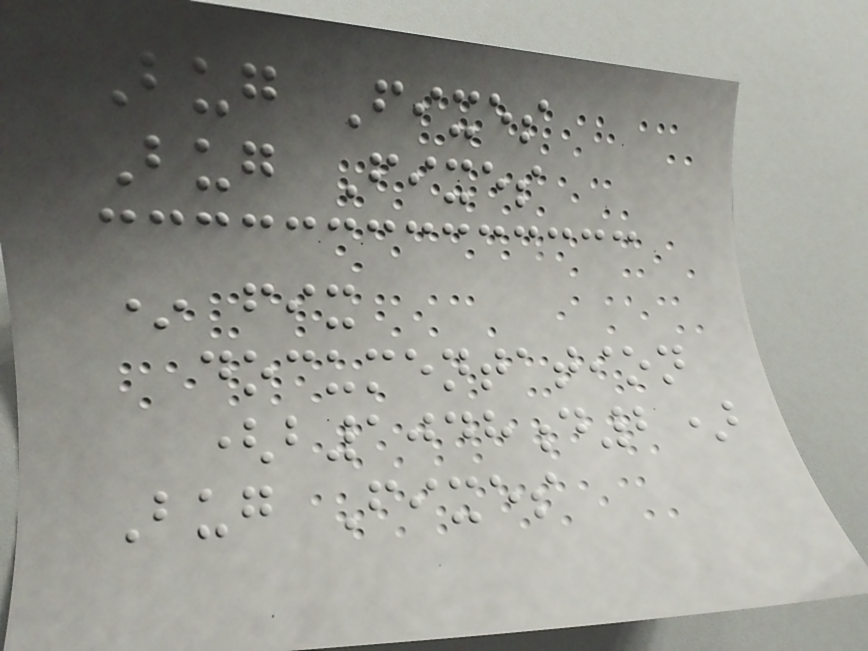Bug Fixes
Bug Fixes
* fix
documentation
(b1048d2)
Bug Fixes
